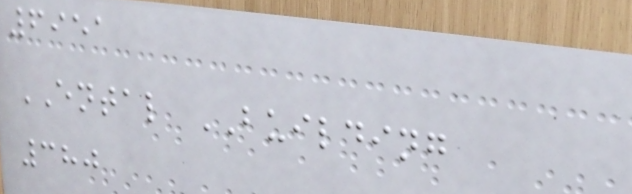6951
ENTAL BUILDING
380
